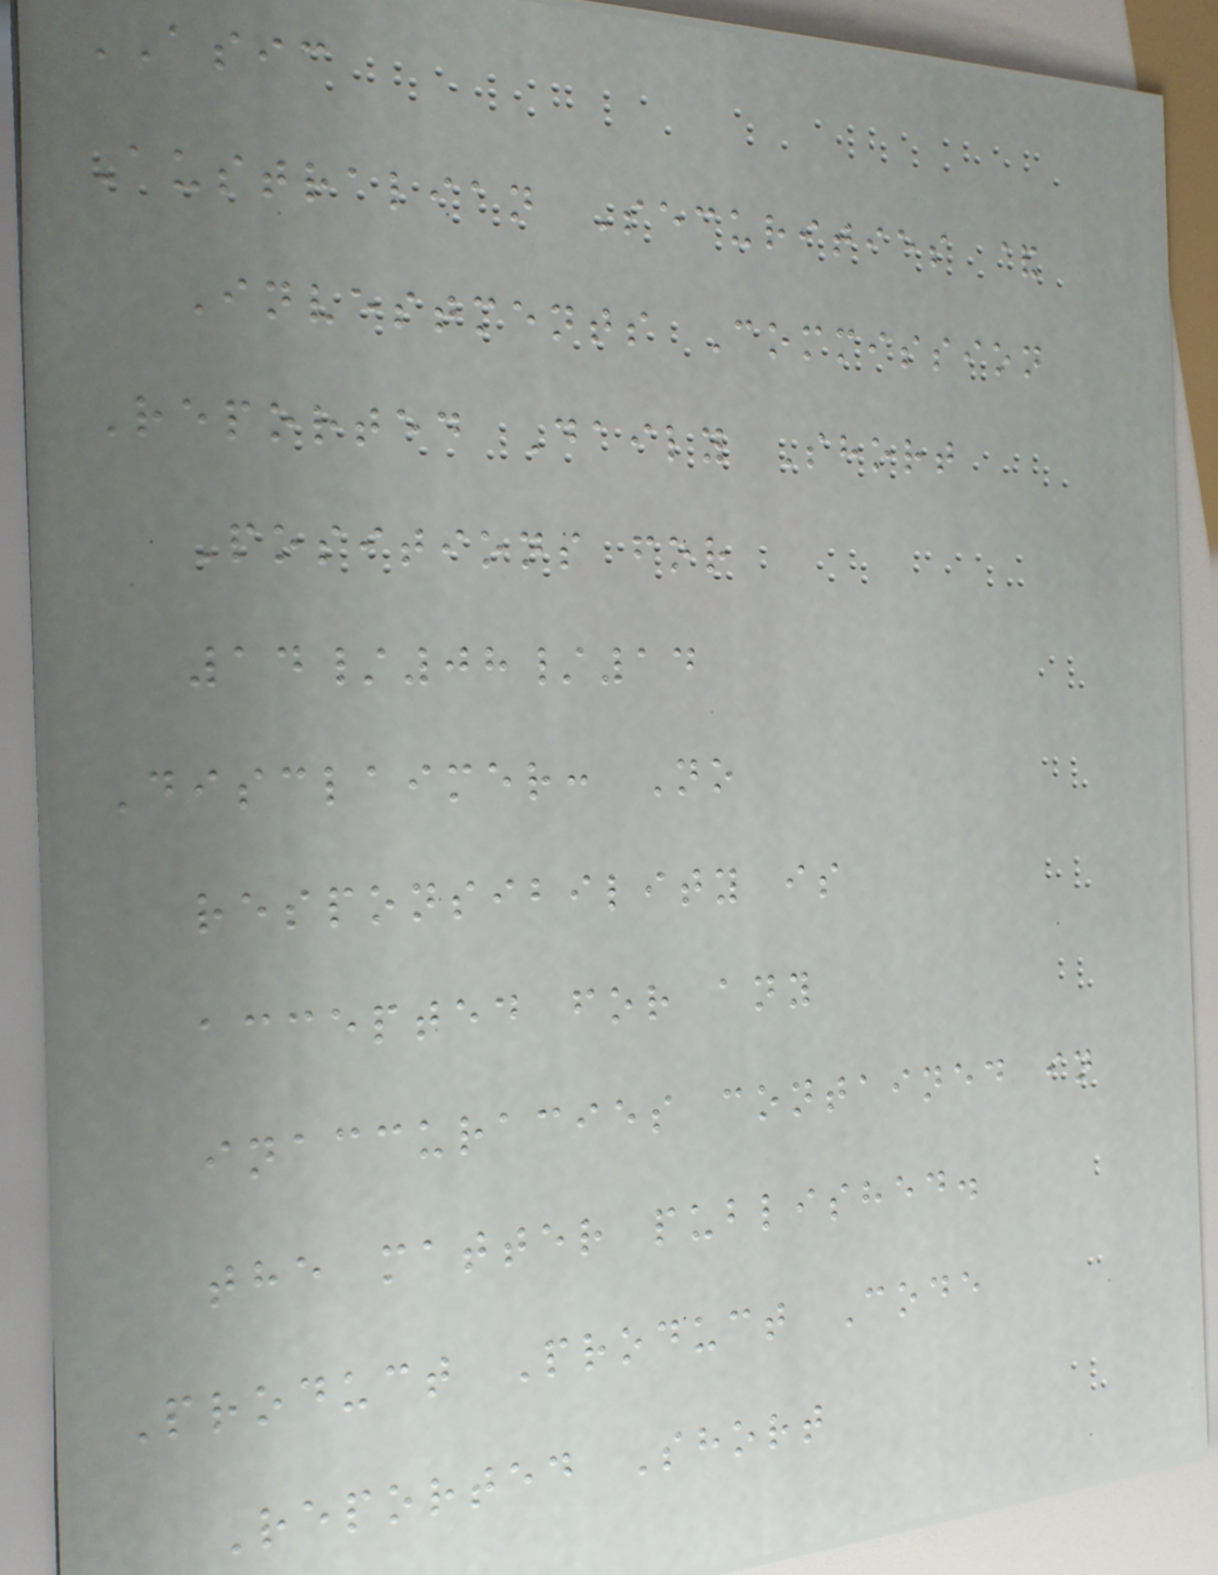ASIC
Australian Securities &
Investments Commission
Reported Daily Short
Positions for
14/08/14
Disclaimer: No
responsibility is
accepted for any
inaccuracies contained in
the matter published.
Product Product Code
Reported Short
